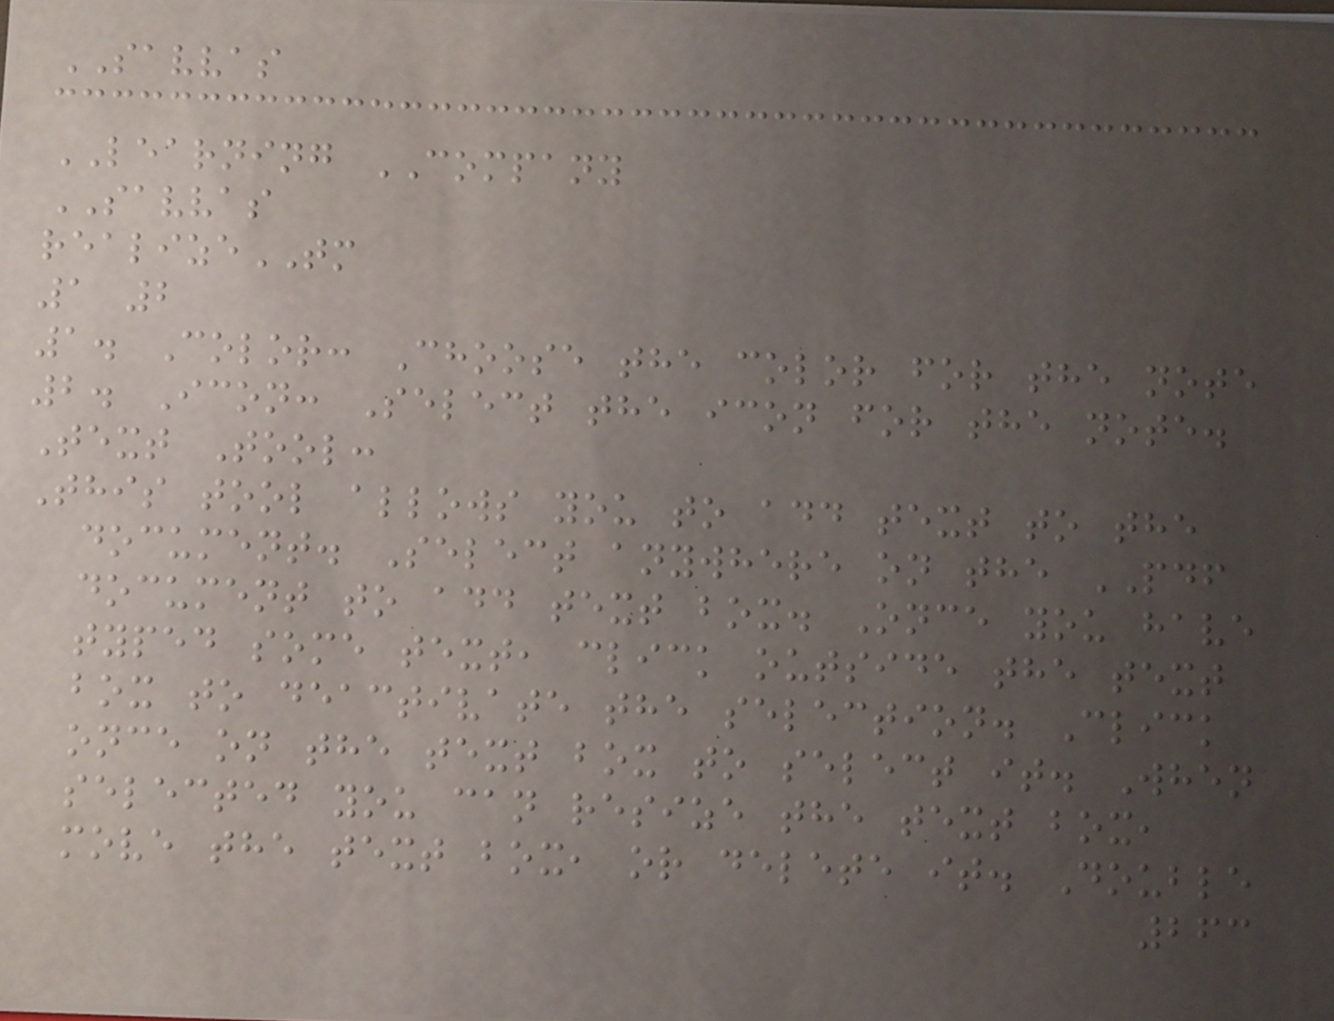SAVVAS
LEARNING COMPANY
SAVVAS
realizeTM
1 2
1. Color: Choose the color for the note
2. Icon: Select the icon for the note.
Text Tool:
This tool allows you to add text to the
document. Select anywhere on the PDF
document to add text box. Once you have
typed some text, click outside the text
box to deactivate the selection. Click
once on the text box to select it. When
selected you can resize the text box,
move the text box, or delete it. Double
263
